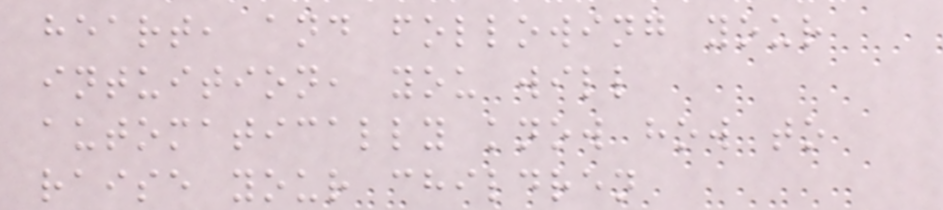heart, and following your
intuition, you will
automatically know how to
raise your children
